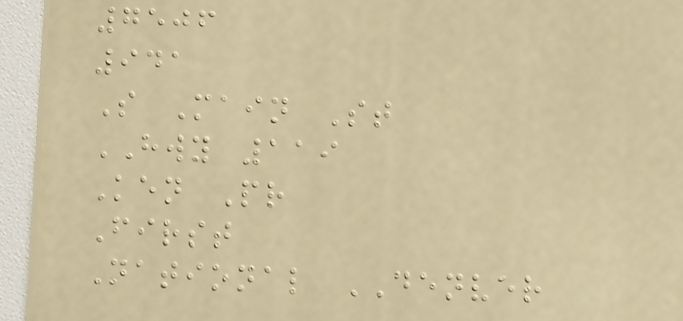7506
941
S Main St
HWY 119
Ken Pr
First
National DENVER
